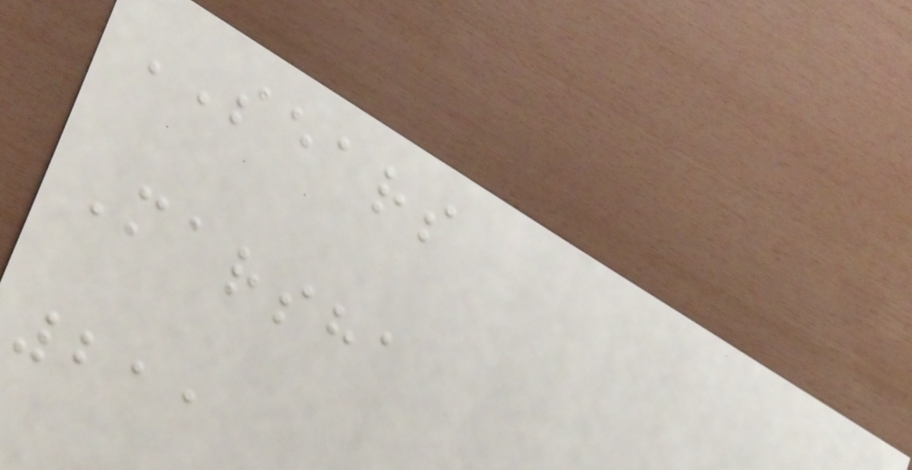SEARS
Marsha
211
